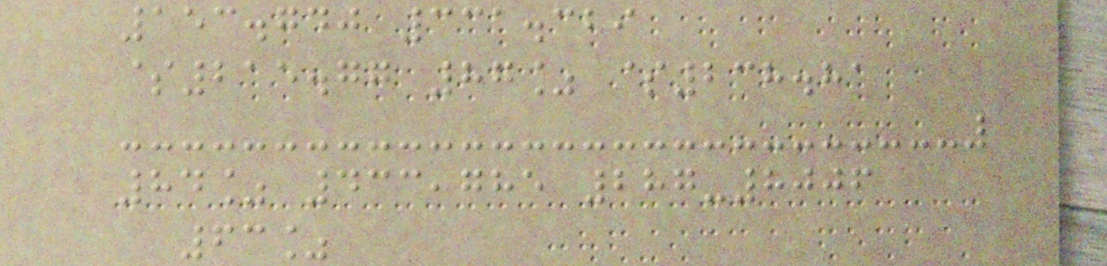153.740 331.329
$215.77 87% $238.81
84% 433,785 287-8006
63%
